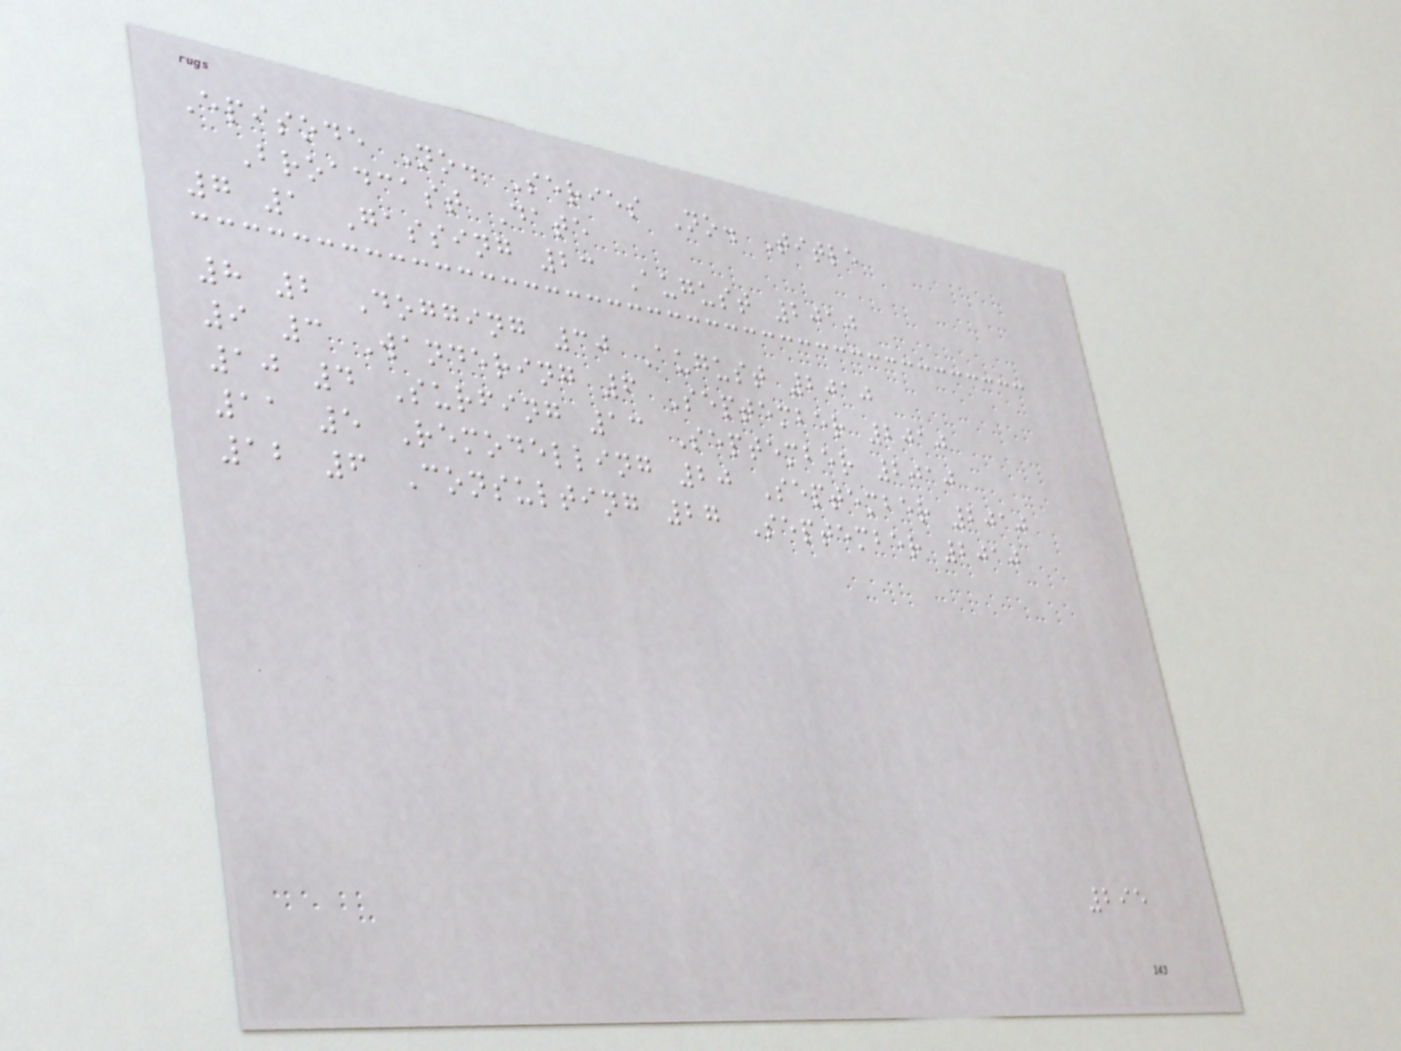Episode No. Series No. Title
Broadcast Date
7 1 Gassing 23 August 2010
8 2 Dogging 30 August 2010
9 3 Wandering 6 September 2010
10 4 Surfing 13 September 2010
11 5 Remodelling 20 September 2010
12 6 Consulting 27 September 2010
295
